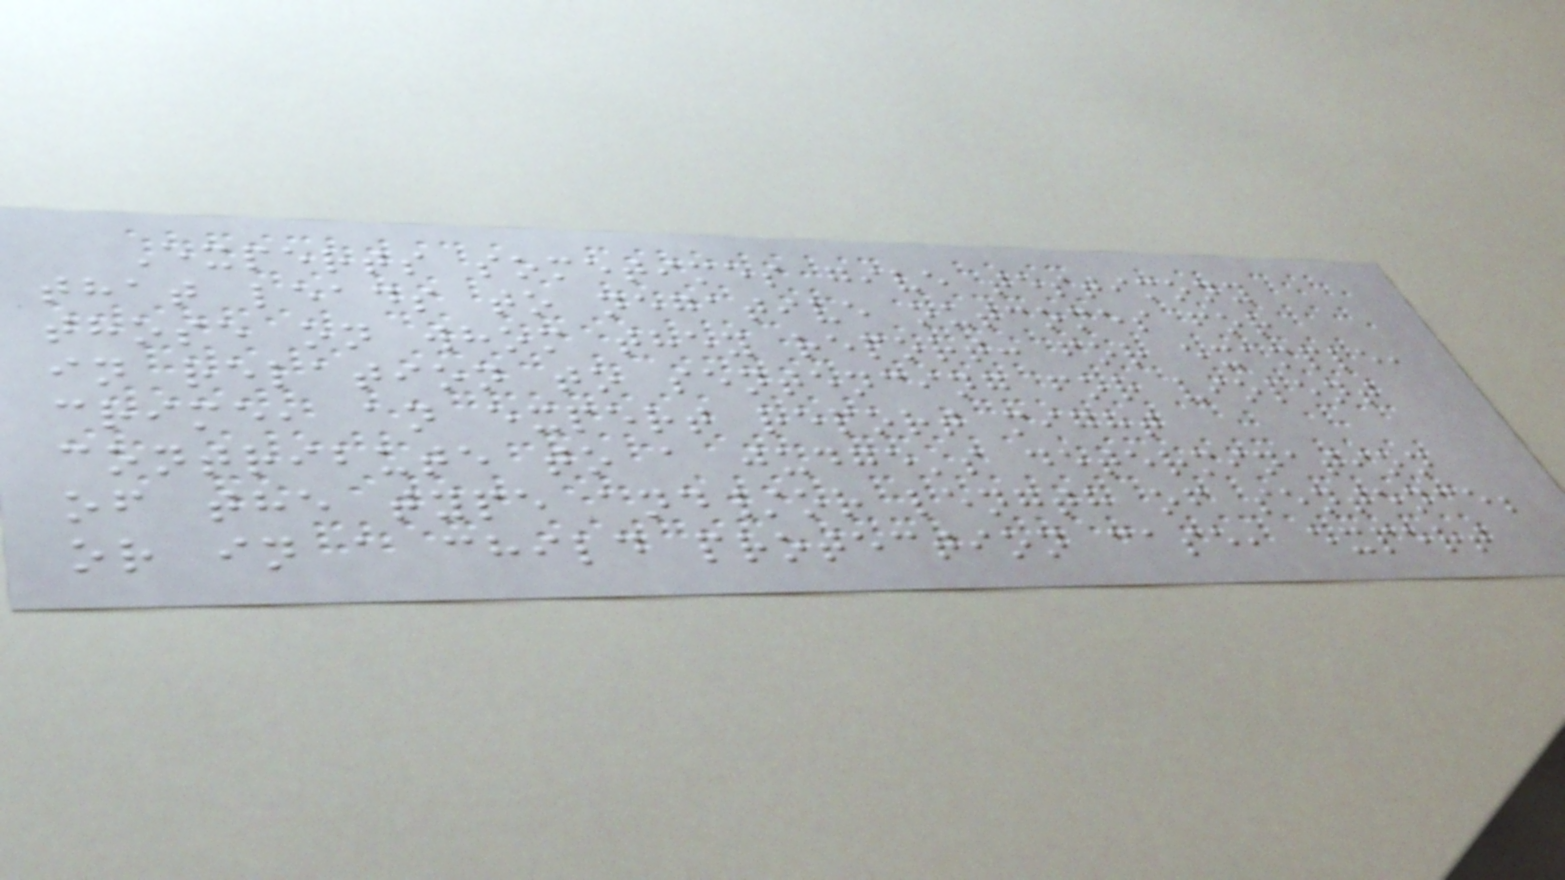Experts sometimes give testimony
that leads to negative outcomes for
those on whom they report: for example,
in relation to sentencing for violent
crime, an expert report might
contribute to a judge's determination
of the type and/or length of sentence;
or in a child protection case, expert
